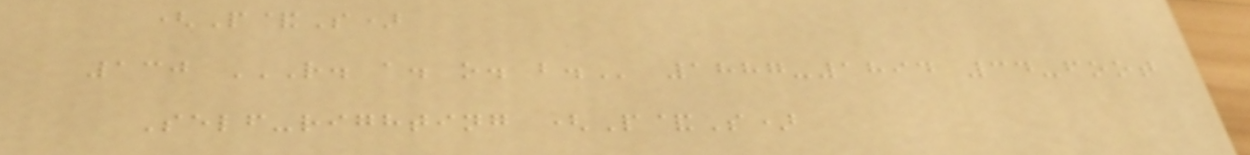(P&S)
130 R. A. O. B. 1887-1894 34-foot
Self-righting (P&S)
